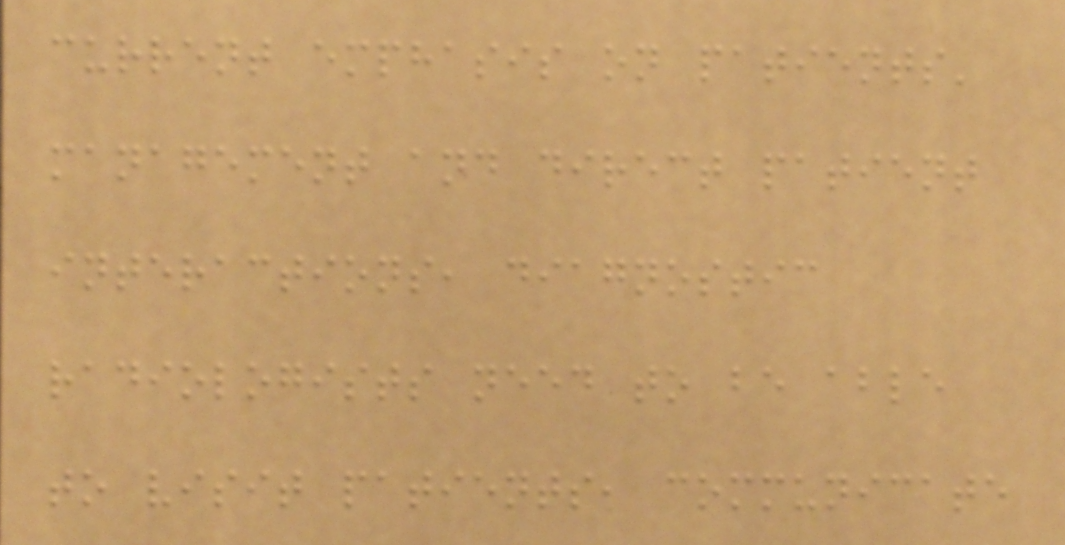current emphasis on patients'
management and direct patient
interactions, diagnostic
radiologists need to be able
to visit patients, communicate
